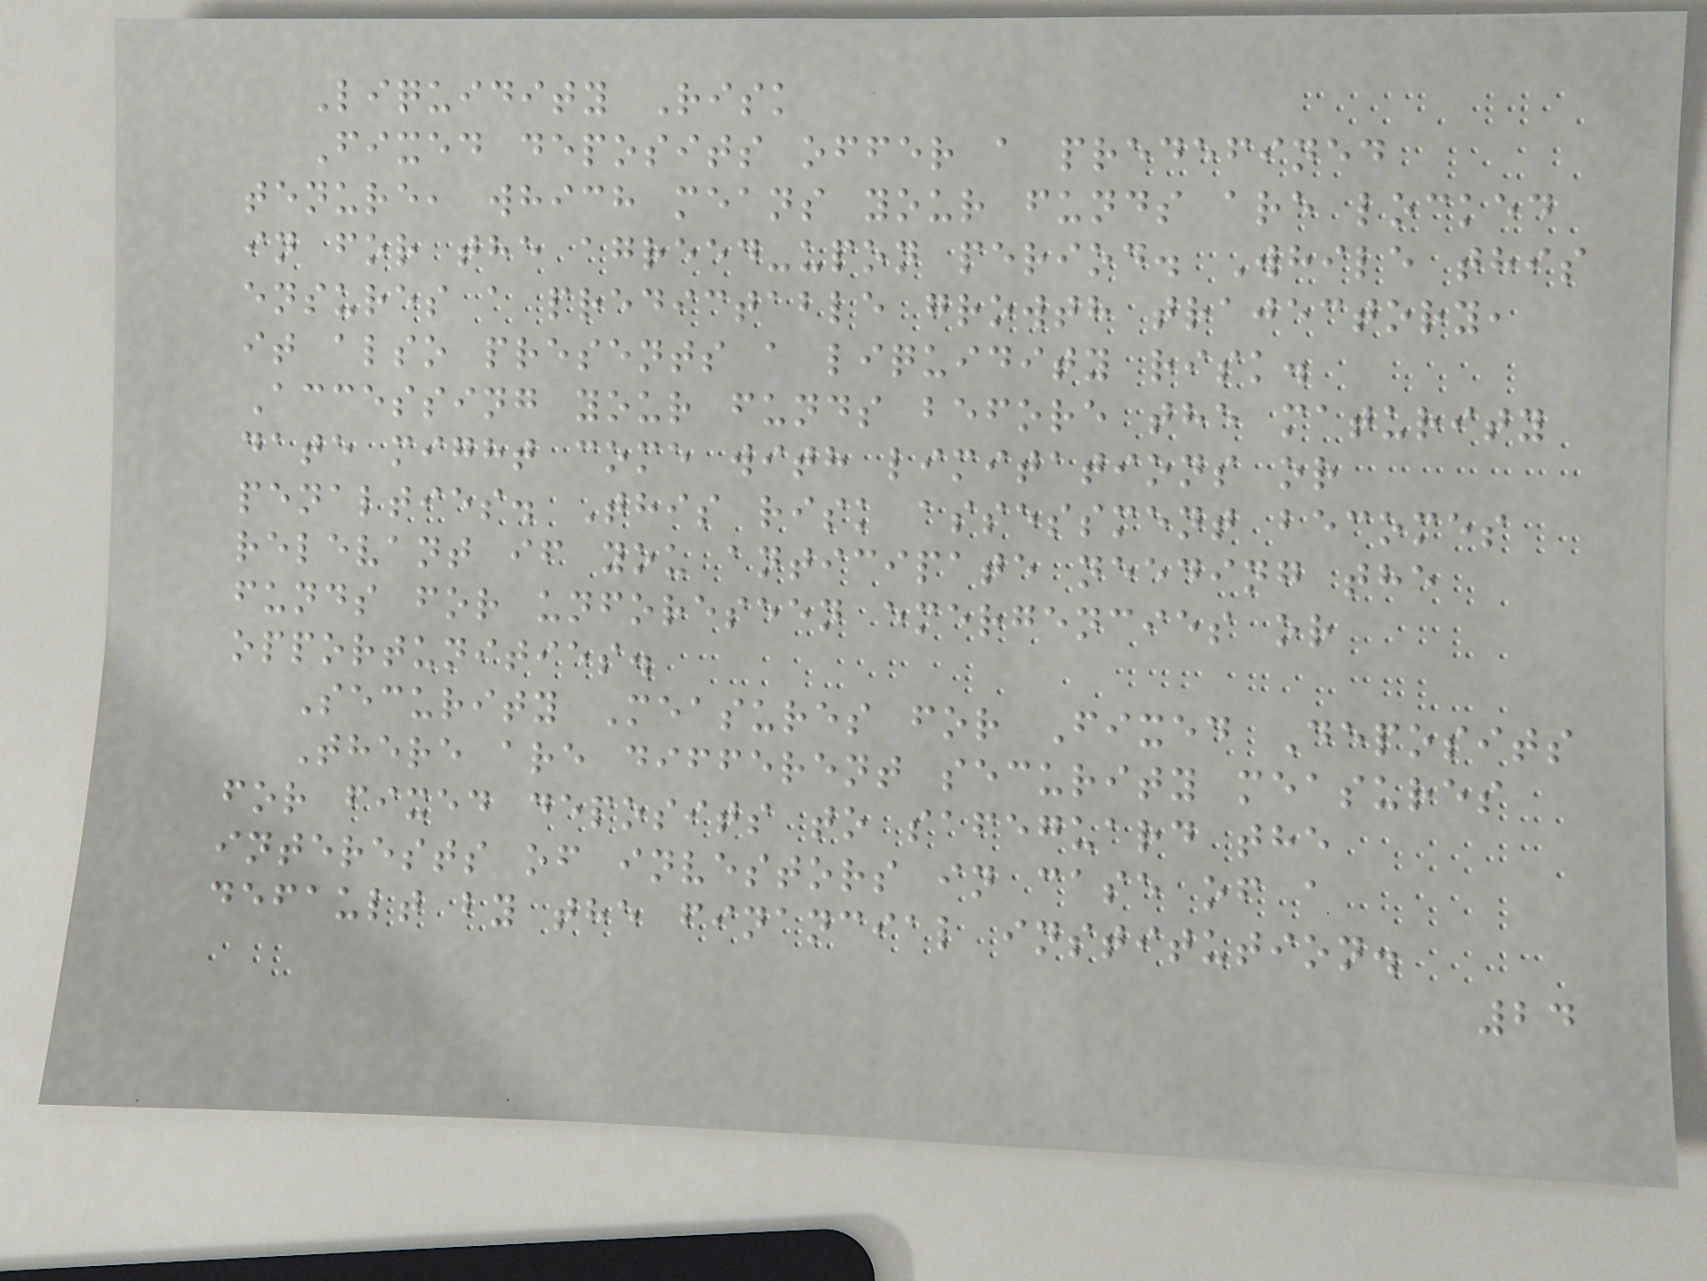Liquidity Risk
Fixed deposits offer a predefined
tenure, which means your funds are locked
in for the agreed-upon period. While this
ensures a predictable growth trajectory,
it also presents a liquidity risk.
Accessing your funds before the maturity
date might come with limitations or
penalties. This risk assessment becomes
relevant if you anticipate needing the
funds for unforeseen emergencies or
opportunities.
Security Measures for Fixed Deposits
There are different security measures
for fixed deposits to safeguard the
interests of investors in case of a
default by the financial institution.
24
